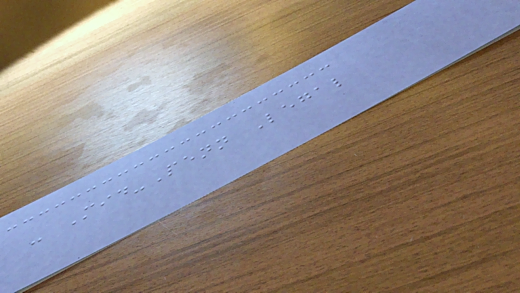- Mid-Penn Legal
